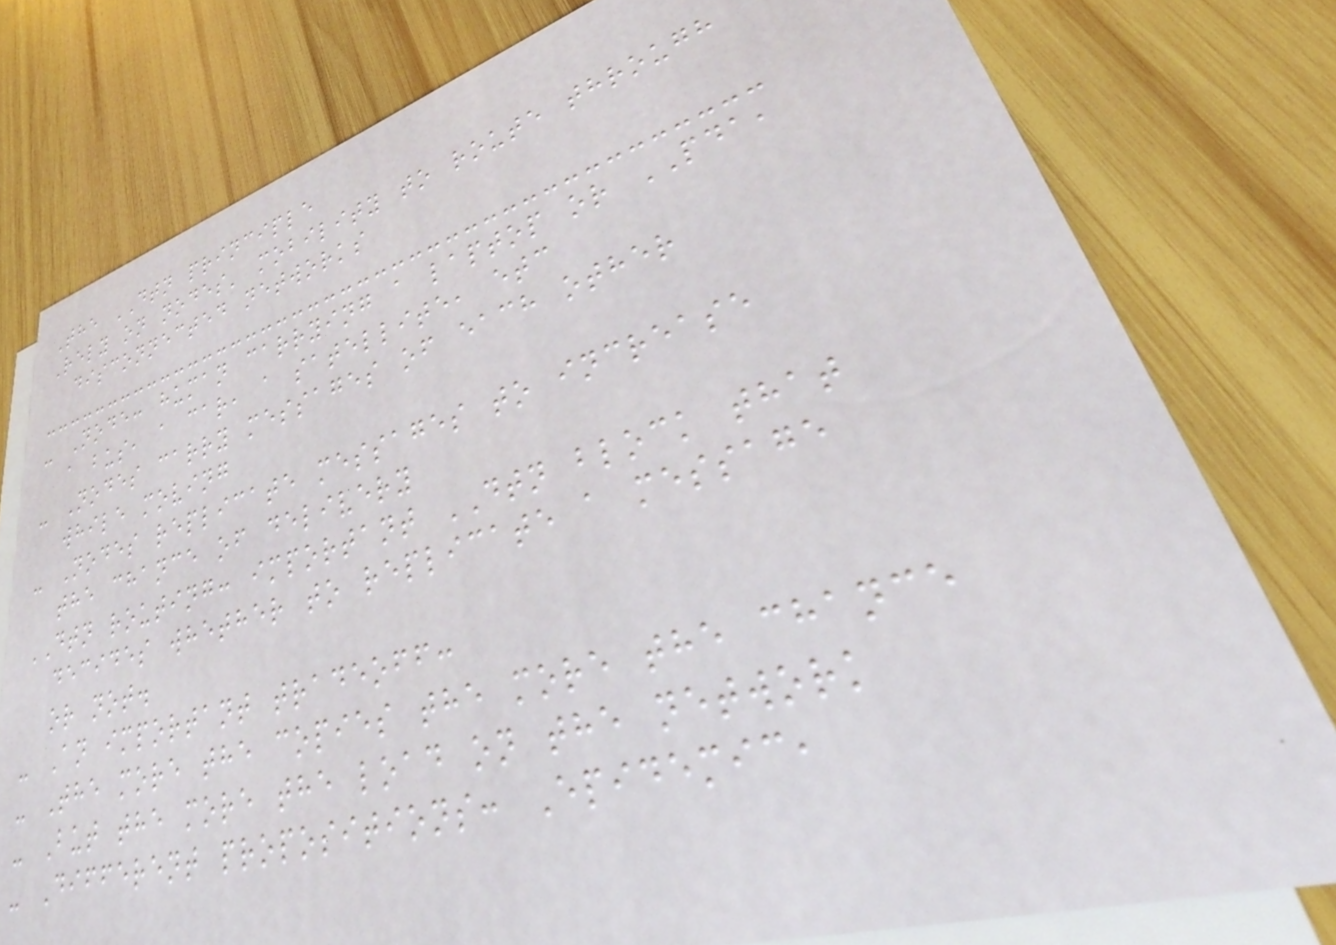The DTN principle
Rely on nodes' mobility to route through
disconnected networks
- Node: human carrying a laptop or PDA,
a bus, a car, a satellite, etc
- Nodes carry messages of each other
while moving
- Nodes replicate messages to increase
the chance of delivery
DTN routing: important DTN block that
decides whether to replicate a message
or not.
- An important tradeoff:
- The more the copies the more the chance
- But the more the load on the network
- Different propositions: Epidemic,
